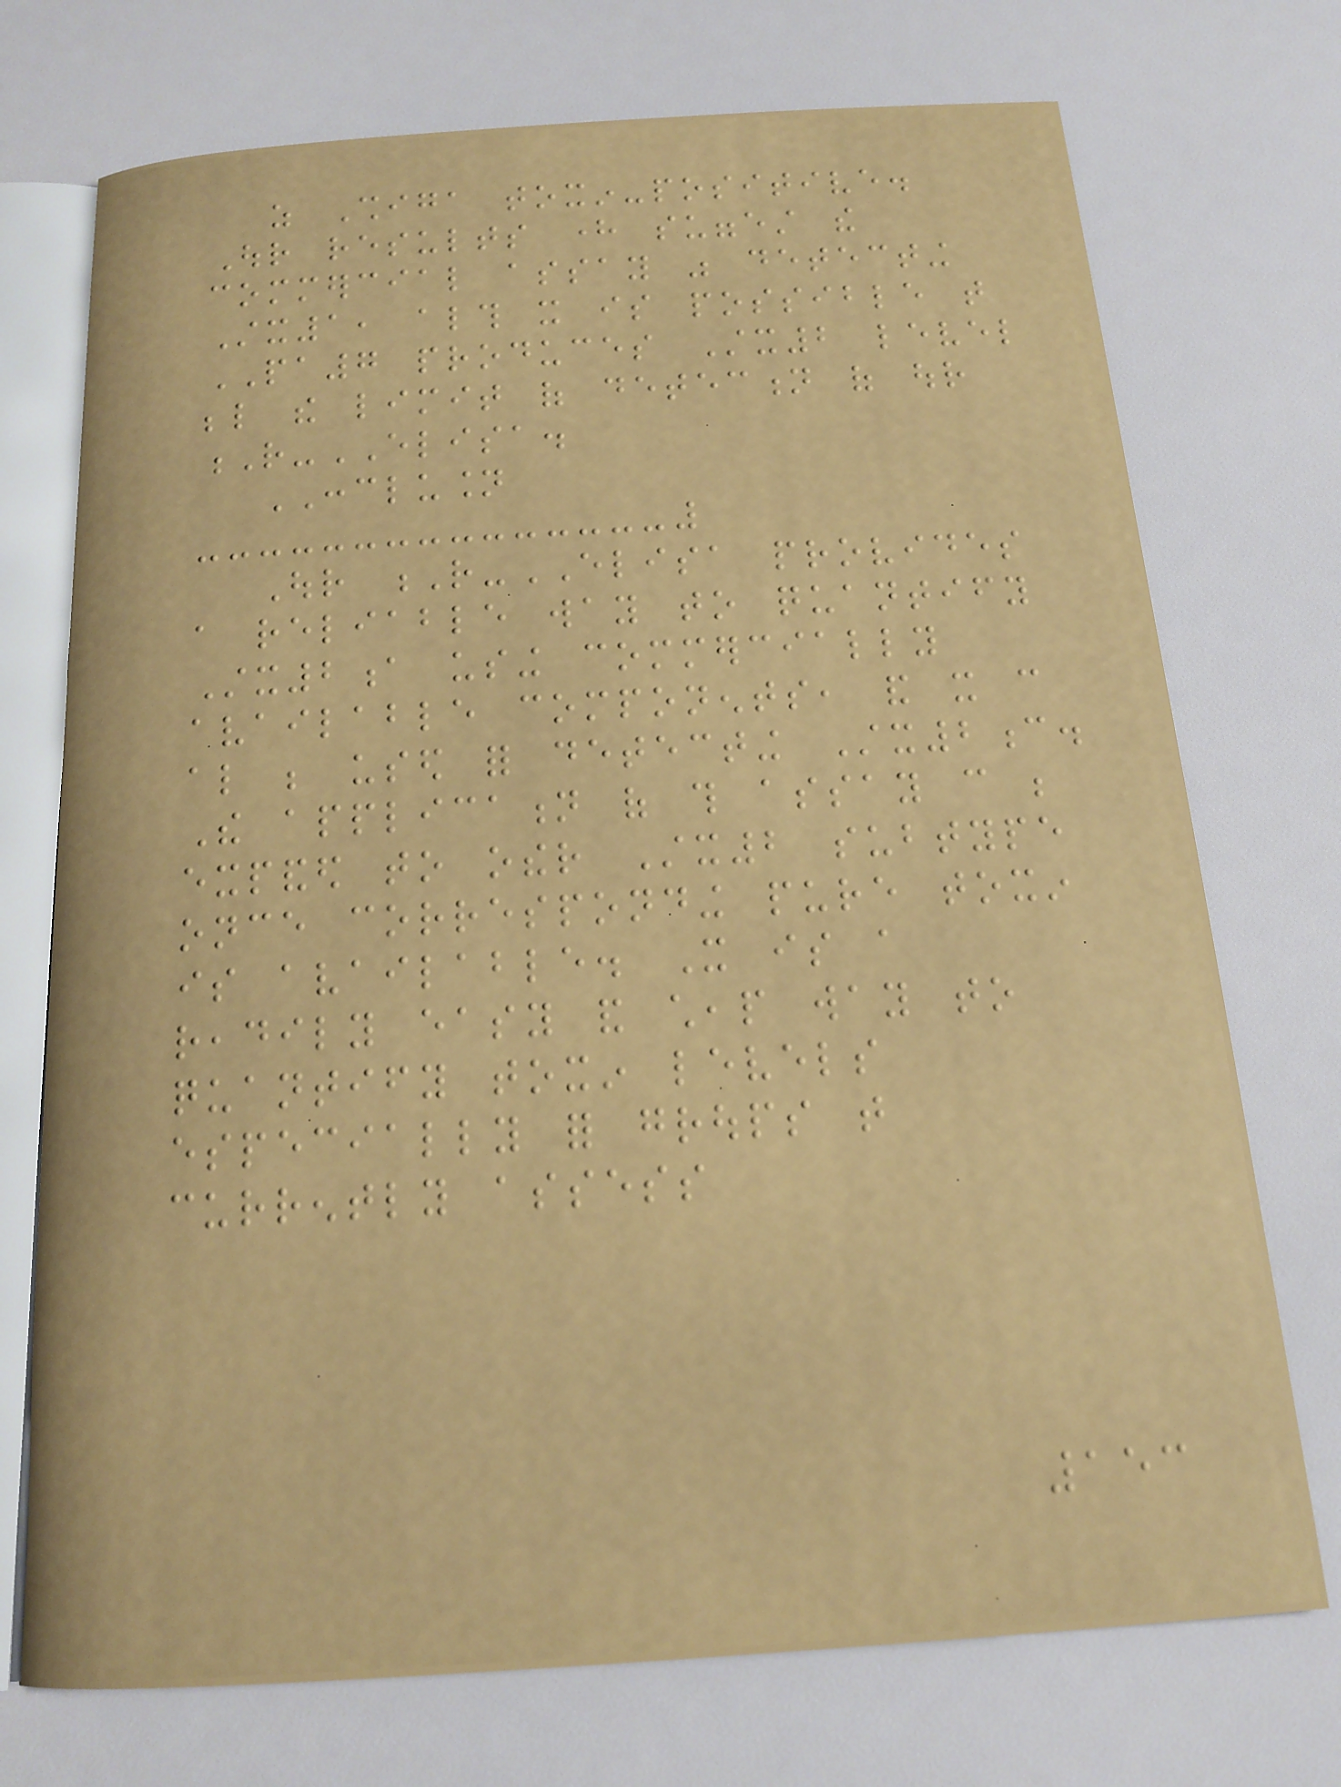as Shiga toxin-positive.
Our results here suggest the
commercial assay was detecting
Stx1, although it is possible that
PA7 produces Stx2 level
below the limit of detection of our
R-ELISA.
CONCLUSION
Our R-ELISA provides
a reliable way to quantify
Stx2a using commercially
available components, and it can
also be used for detecting Stx2c.
The application of this assay can be
expanded to other Stx2 subtype
once corresponding pure toxin
is available. It is a
readily easy and cheap way to
quantify toxin levels
especially for groups that
currently assess
153
